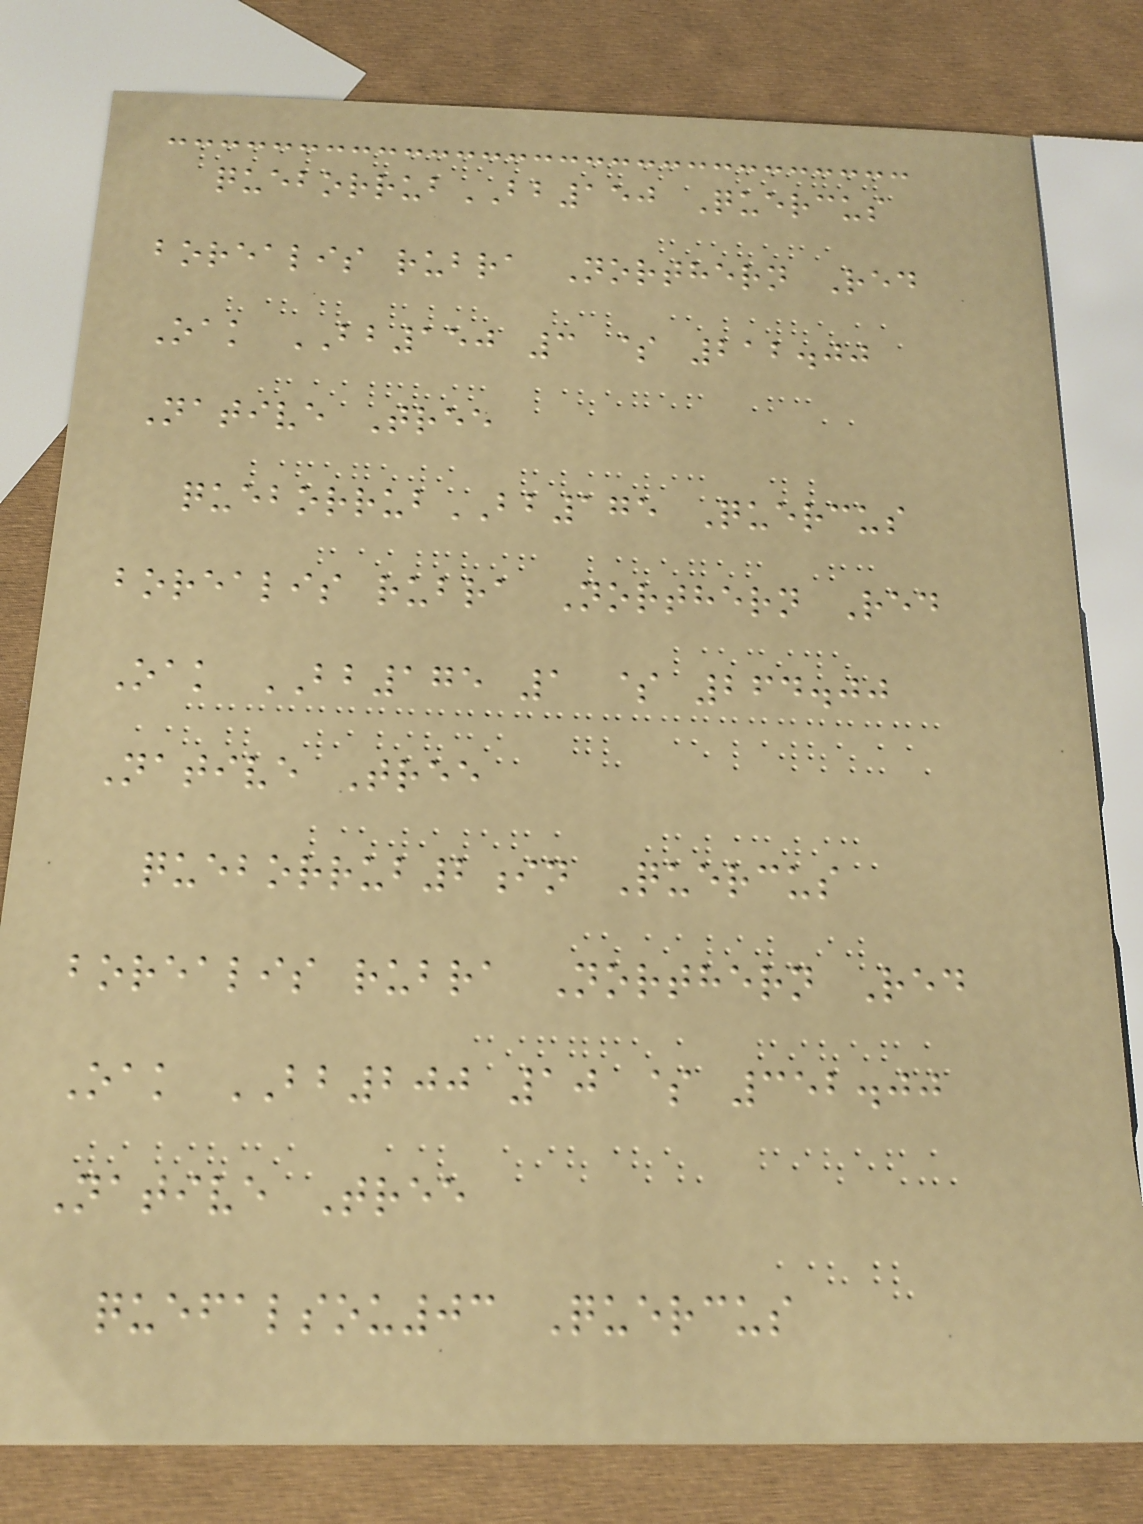queborrubBB150 Quercus
borealis rubra Northern Red
Oak BB150 3 $ 212.00
Native Tree
queborrubBB175 Quercus
borealis rubra Northern Red
Oak BB175 1 $ 264.00
Native Tree
queborrub2in Quercus
borealis rubra Northern Red
Oak BB200 10 $ 352.00
Native Tree
quefalsou03 Quercus
